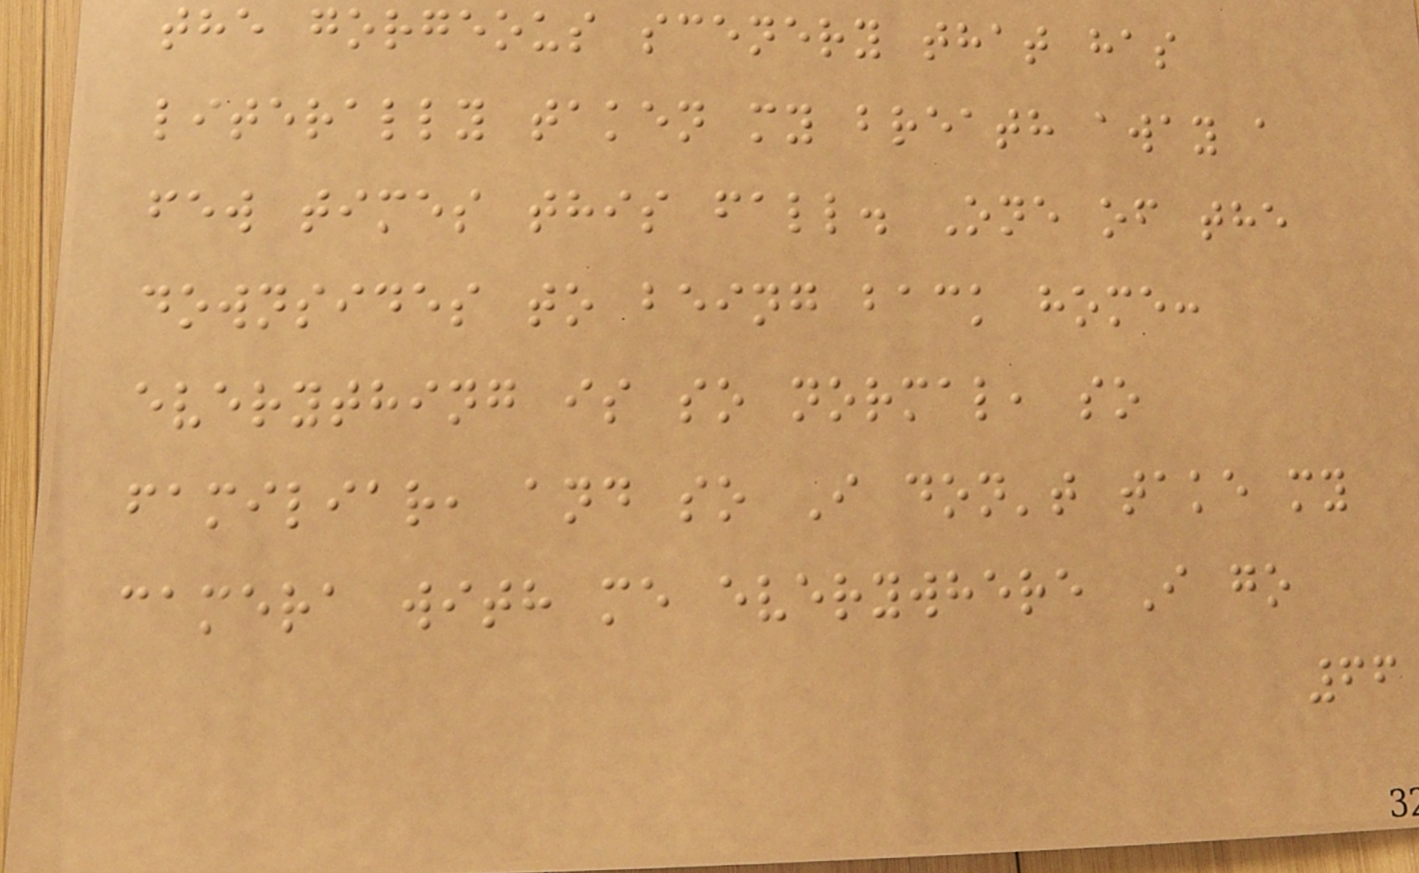the gorgeous scenery that has
literally taken my breath away a
few times this fall. One of the
downsides to being back home:
everything is so normal, so
familiar, and so I don't take my
camera with me everywhere I go
66
